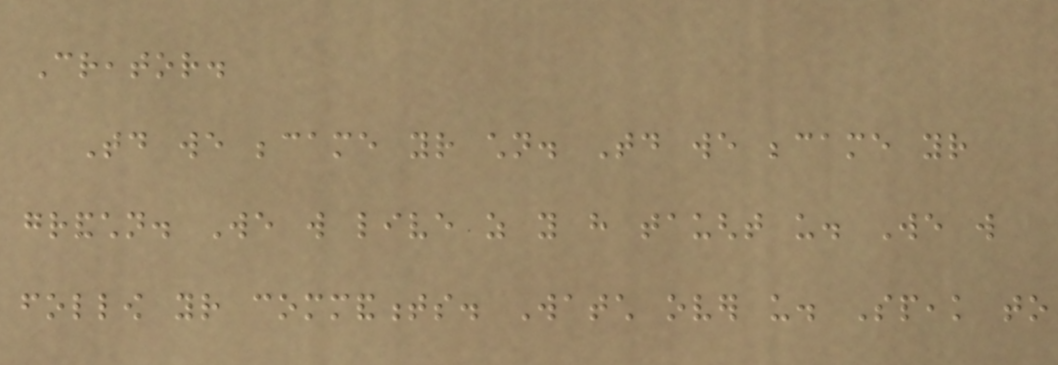Creator.
Today we became your children. Today we became your
grandchildren. We will live as you have taught us. We will
follow your commandments. Watch over us. Speak to
